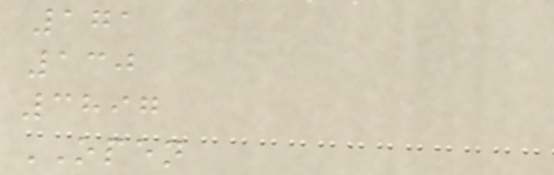171
130
3897
OPEN
